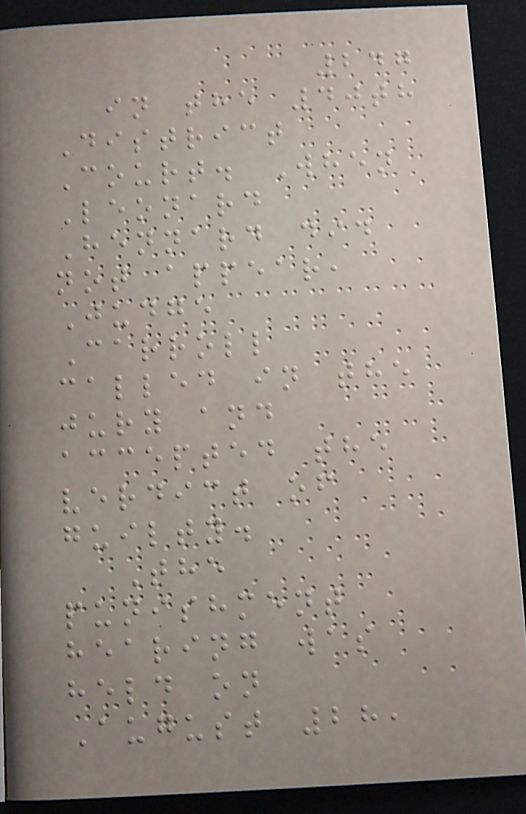247
in the 40th
District
Court. When
Leonard
Hennard did
not appear,
Judge
Carroll
called in the
jury and
accepted the
verdict of
guilty.
The
punishment
hearing was
held on
August 28,
